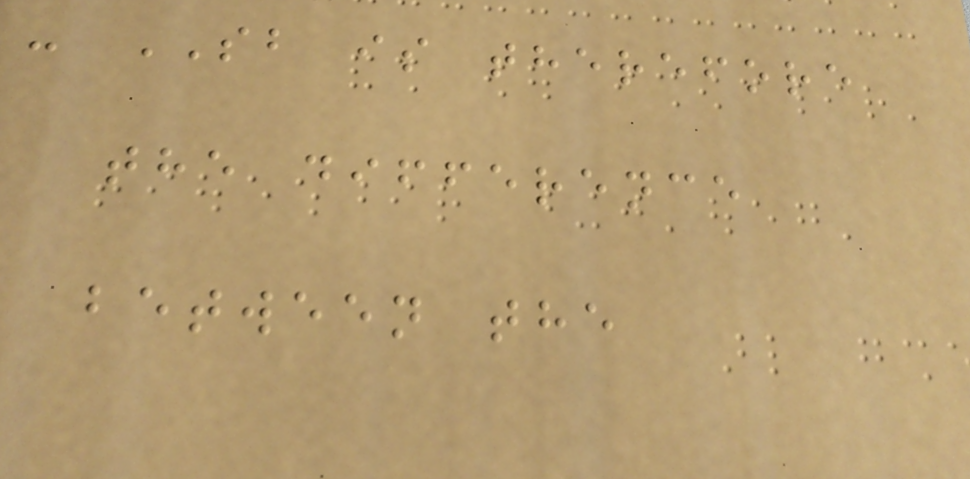- SB is therefore
the difference
between the
